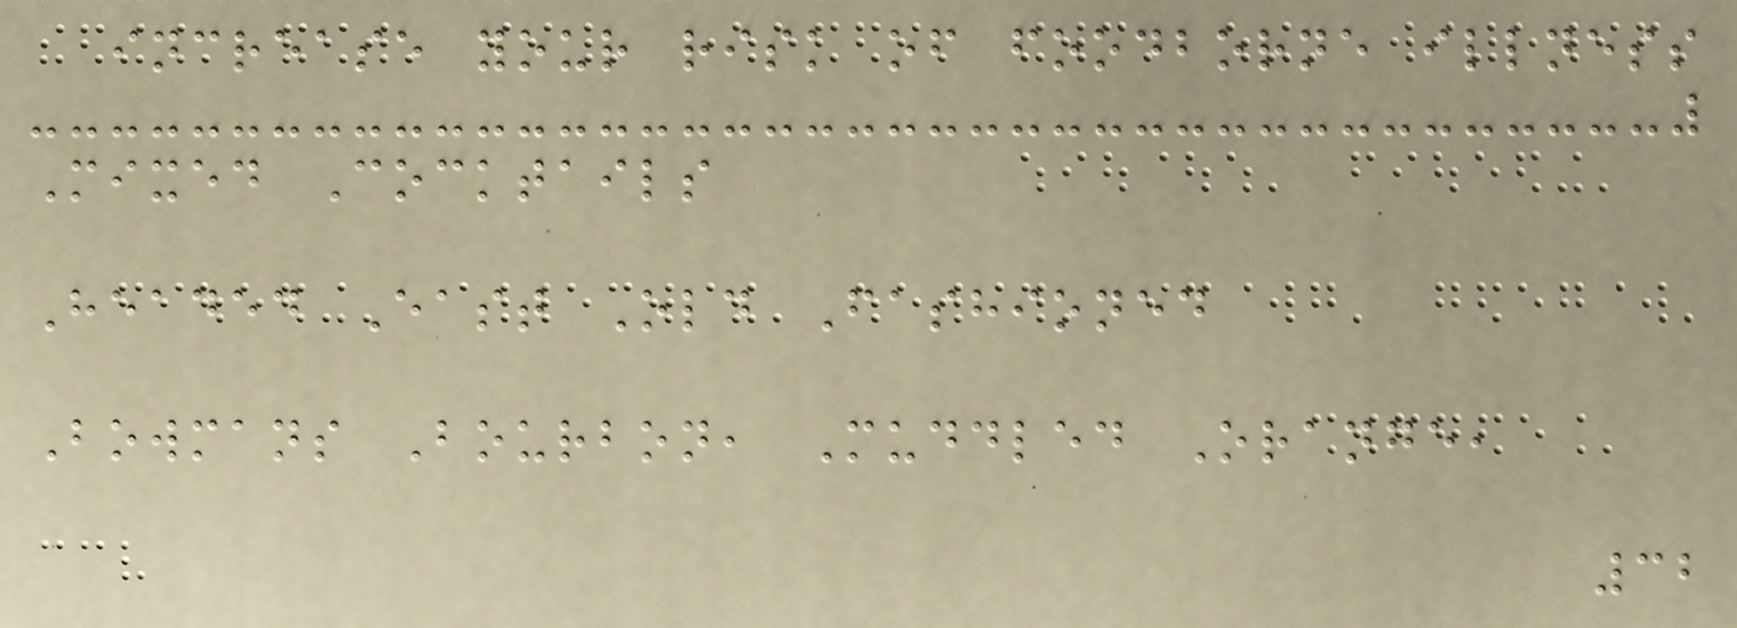increase your risk of foodborne illness
Mixed Cocktails
Headed East Old Fashioned
Bowmans Bourbon, Muddled Orange,
32
